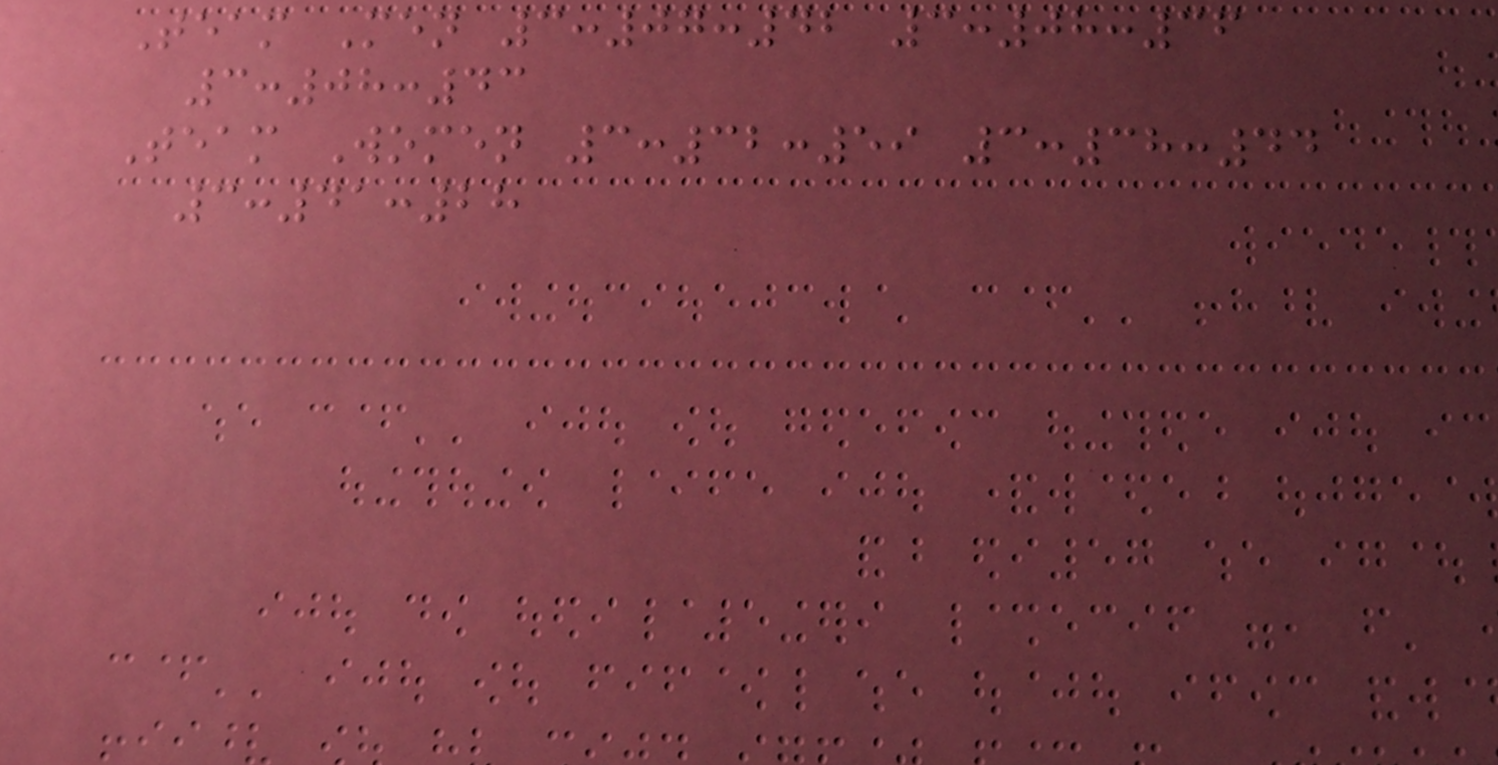Team Men 3:07:42 3:08:36
3:08:43
Team Women 3:32:59 3:38:44
3:41:28
